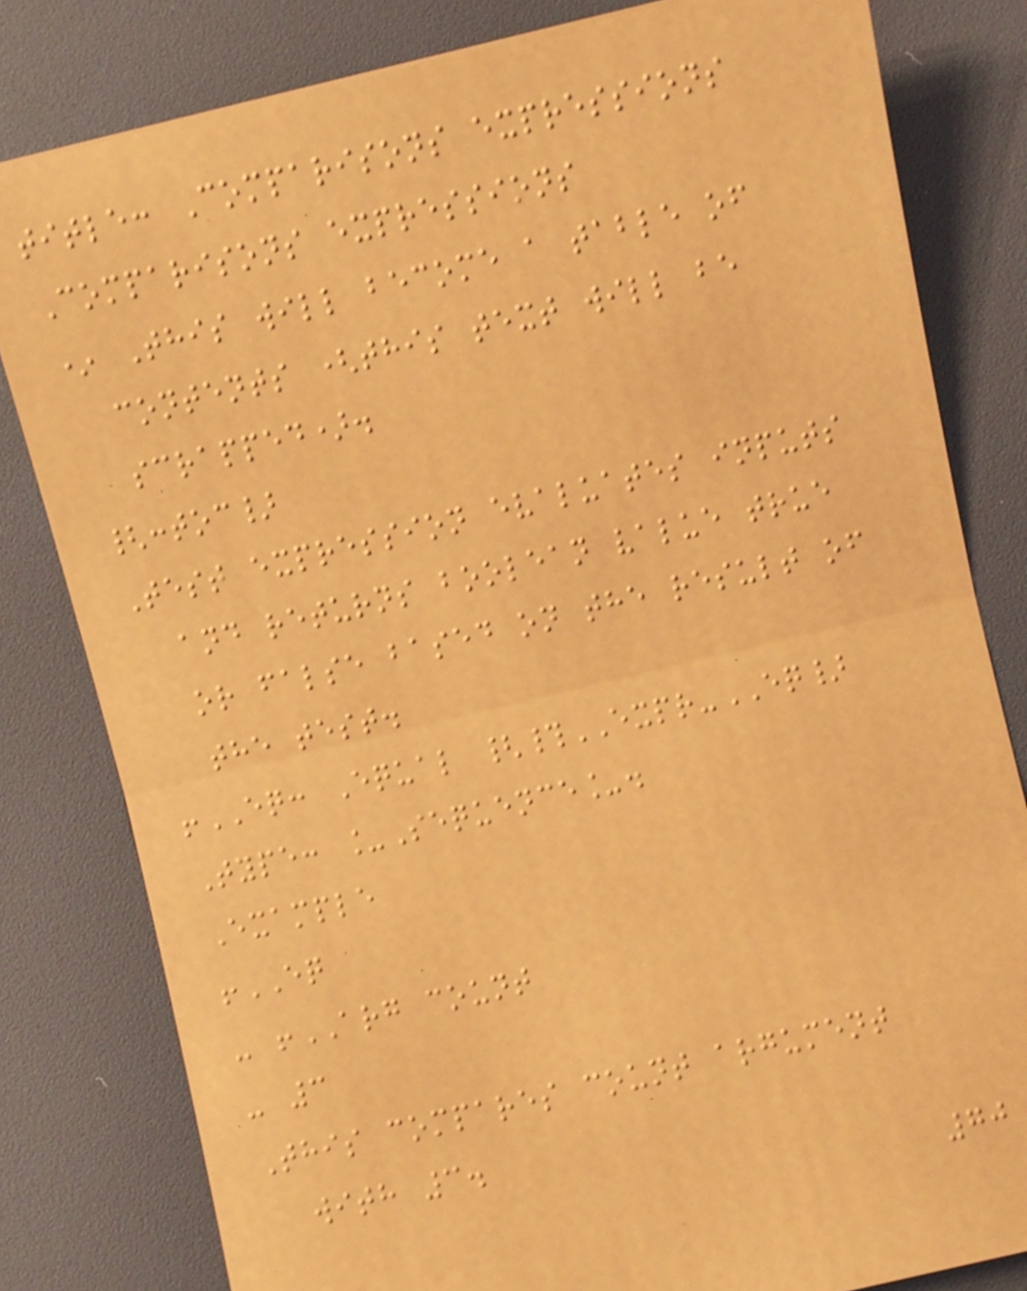title: Comparisons expressions
Comparisons expressions
* This will become a table of
contents (this text will be
scrapped).
{:toc}
Test expression evaluates inputs
and returns boolean value true
or false based on the result of
the test.
!EQ: Equal {#EXPR-EQ}
Type: _Sequence_.
Example
!EQ
- !ARG count
- 3
This compares count argument
with 3.
70
